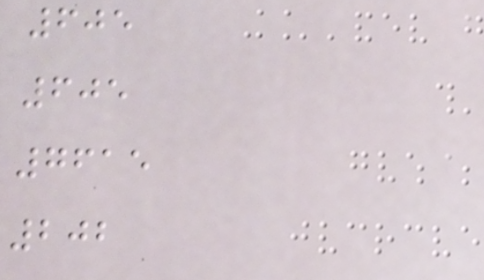605
605
7615
202
